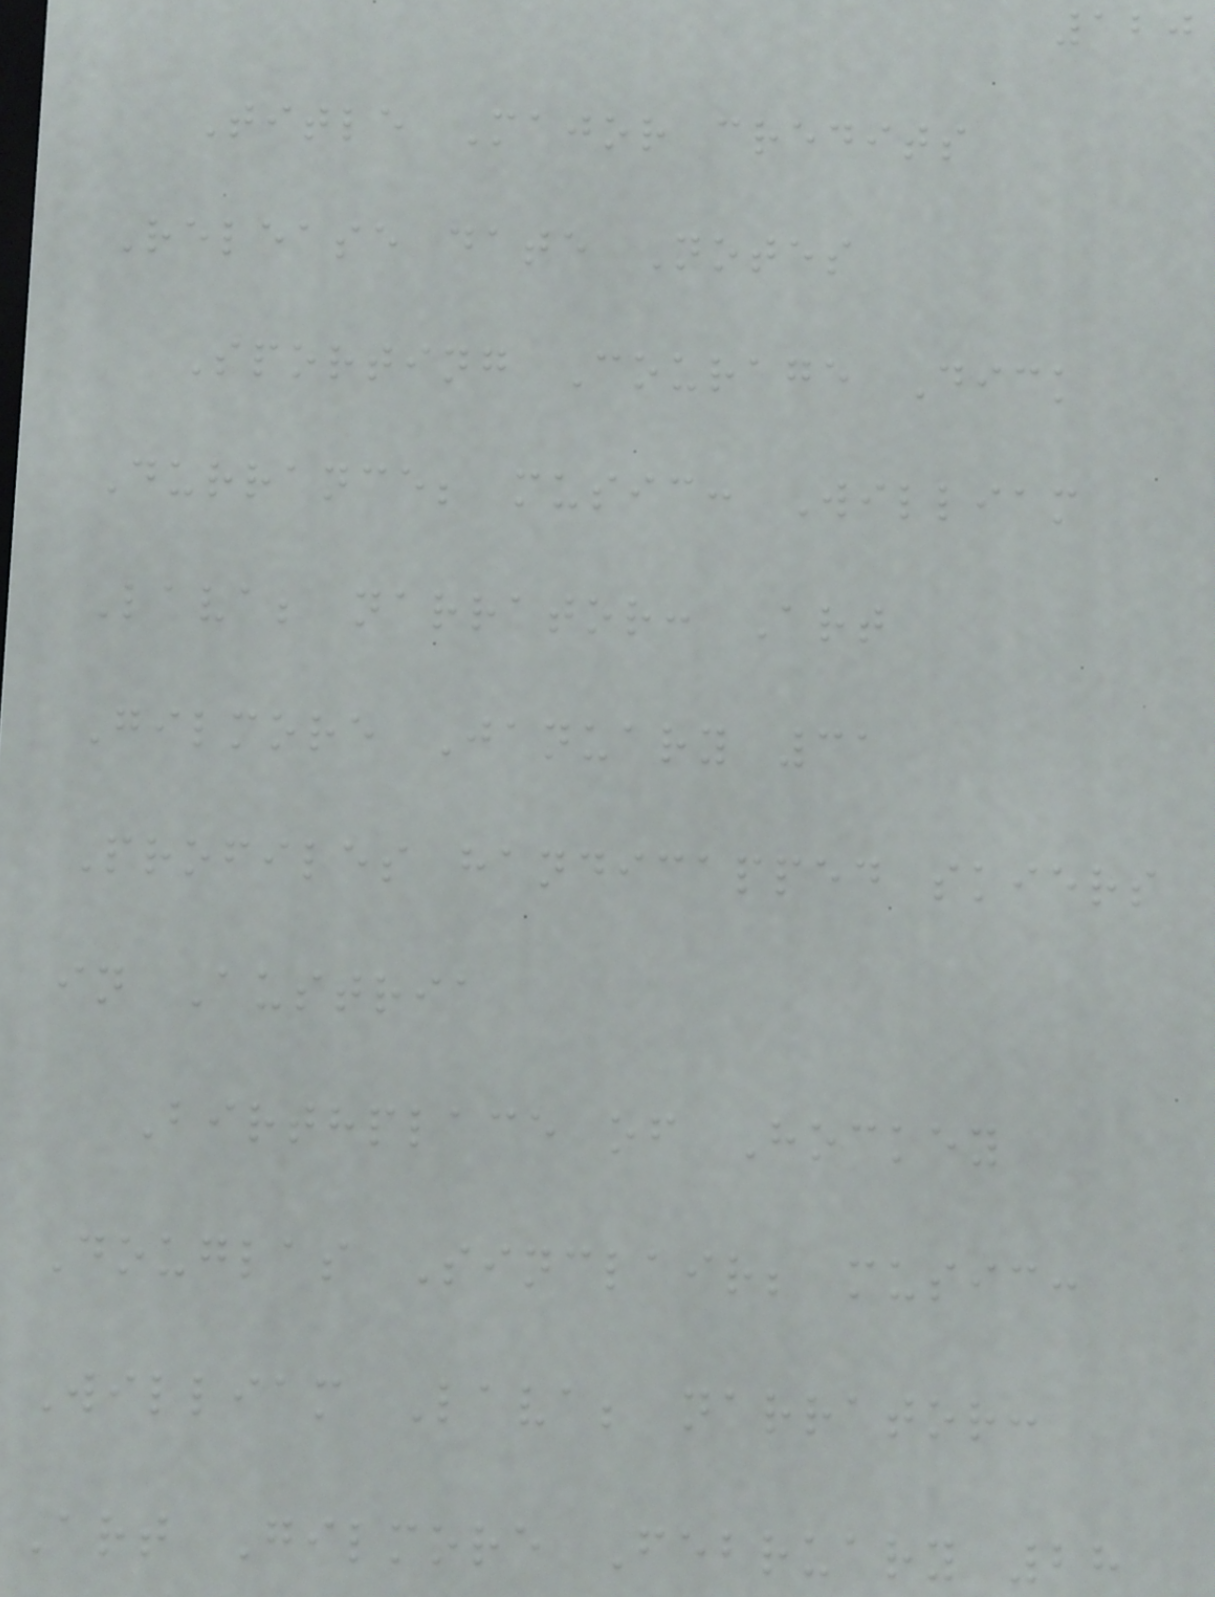120
Title Major credits
Release date Notes
Sporting Courage Dick
Durrance; music: William
Lava; narrator: Art
Gilmore January 31
Profiles handicapped skiers
in Austria
Birthplace of Hockey
Douglas Sinclair; music:
William Lava; narrator:
Art Gilmore February 28
